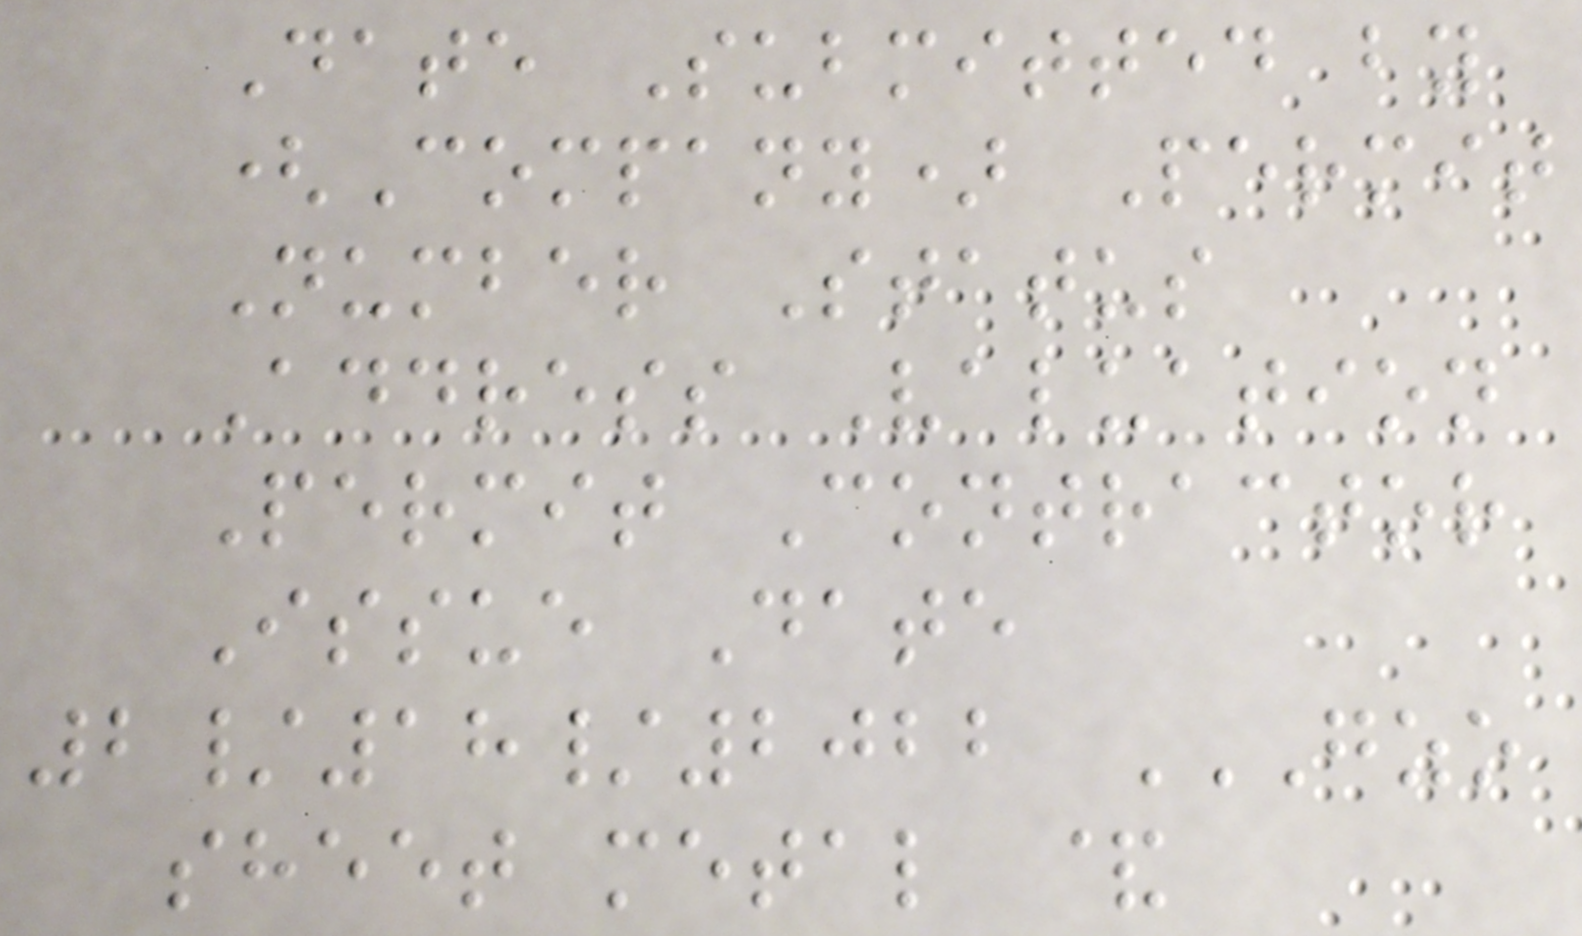Date Submitted by
(Company) Permit
Number Status
Address Valuation
Permit Contractor
Issue Date
2/18/2022 GZO
SHEET METAL &
